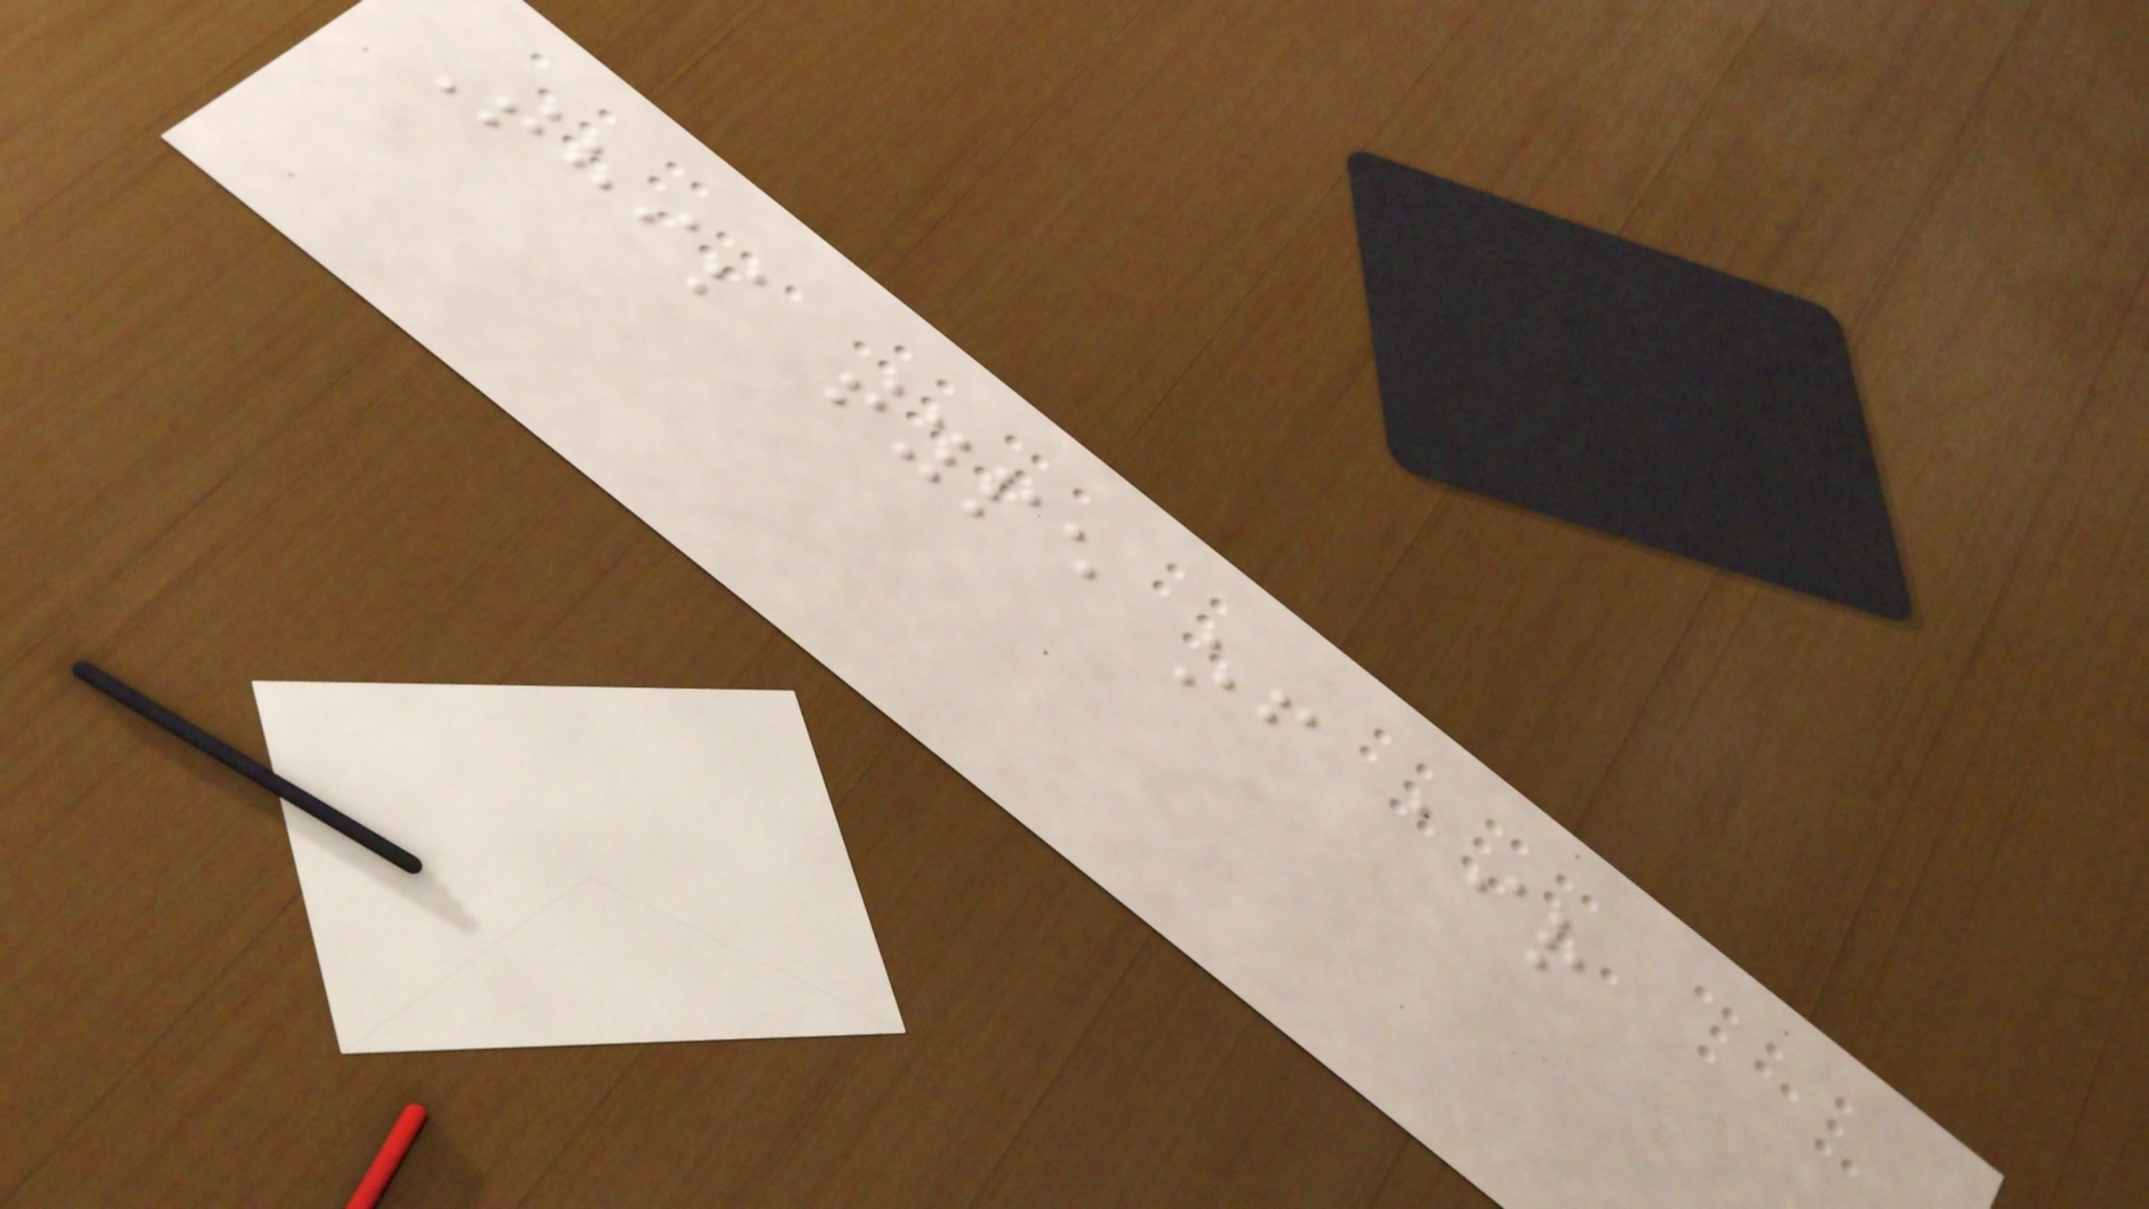This type of air
